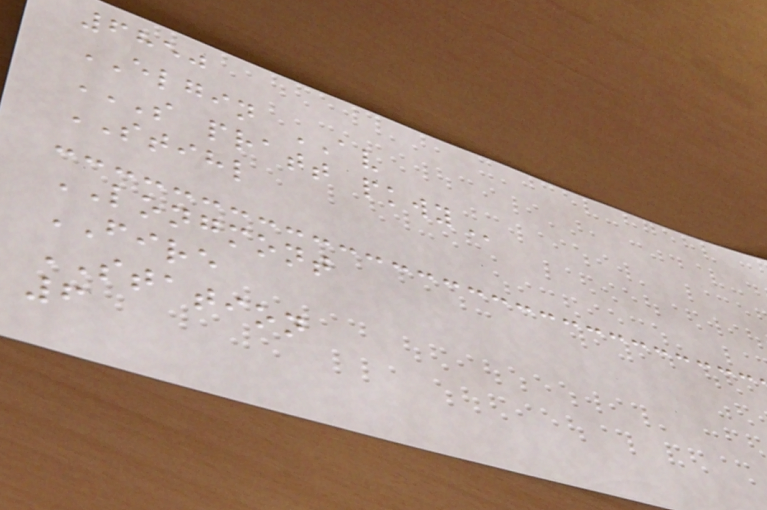6850
ELGIN AV
S PRATT PKWY
STIHL
LONGMONT
FIRE
STATION
6
